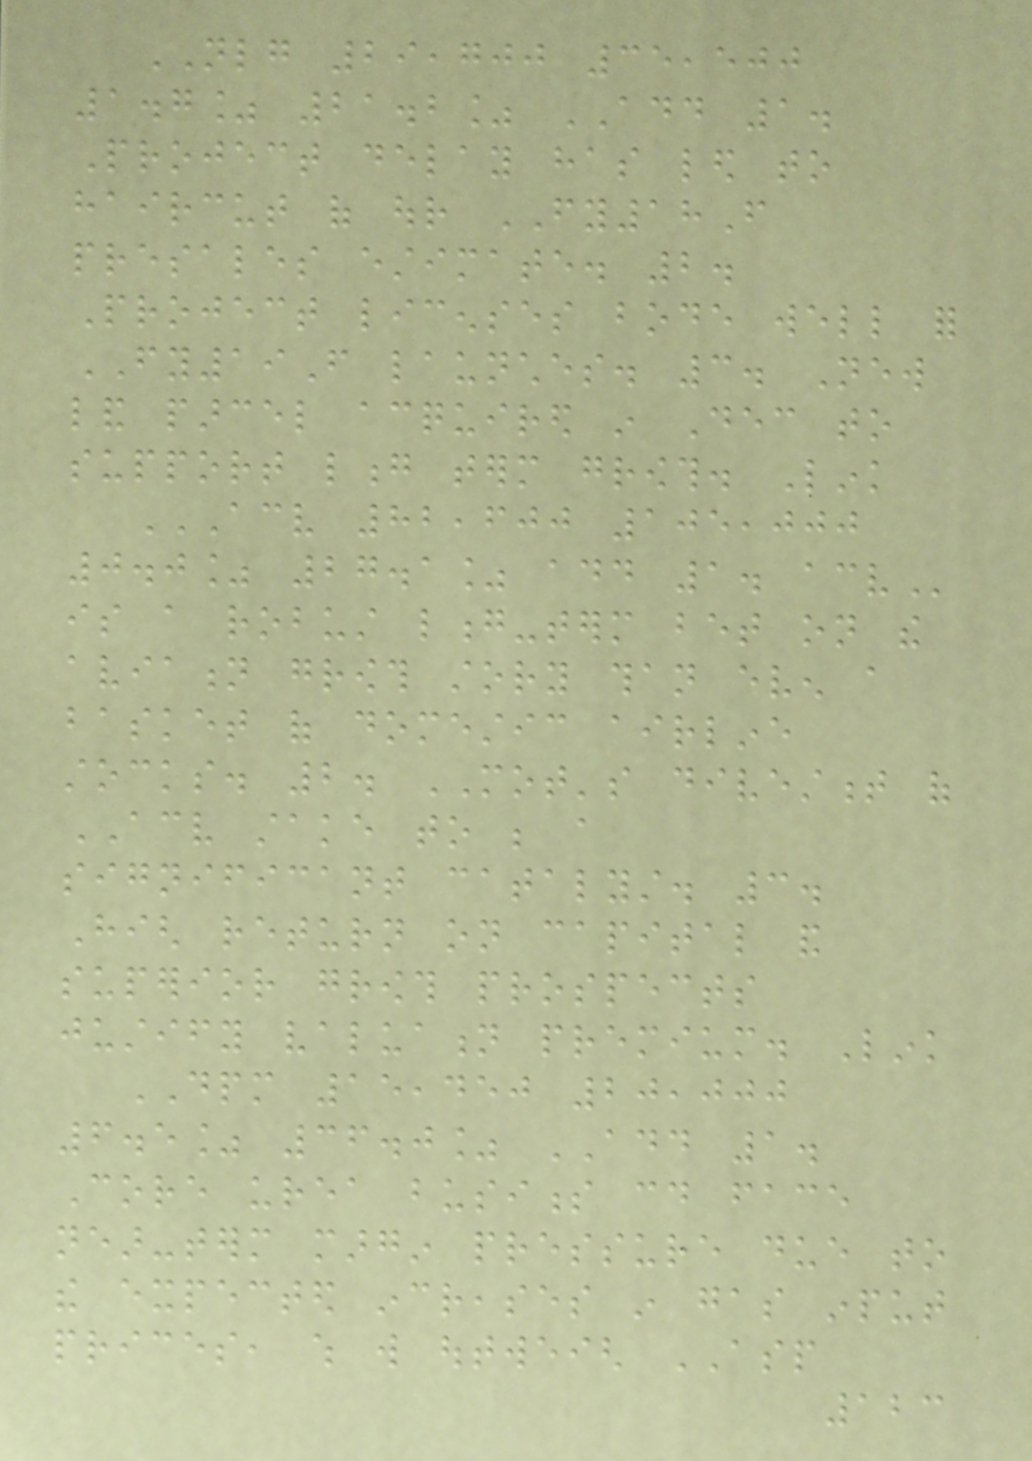NLG 29,700 35,500
1.7% 21.2% ADD 1.
Project delay has led to
haircut of our FY18F
presales estimate. 2.
Project licenses bode well for
FY19F launches. 3. New
land parcel acquired in Dec to
support long term growth. Link
ACV 82,600 105,000
0.0% 27.1% ADD 1. ACV
is a robust long-term bet on the
aviation growth story than even a
basket of domestic airline
stocks. 2. MOT's divestment of
ACV stake to be a
significant catalyst. 3.
High return on capital and
superior growth prospects
justify valuation premium. Link
DPM 15,450 20,000
6.5% 36.0% ADD 1.
Core urea business could face
near-term margin pressure due to
the expected increases in gas input
prices, which will outweigh ASP
123
